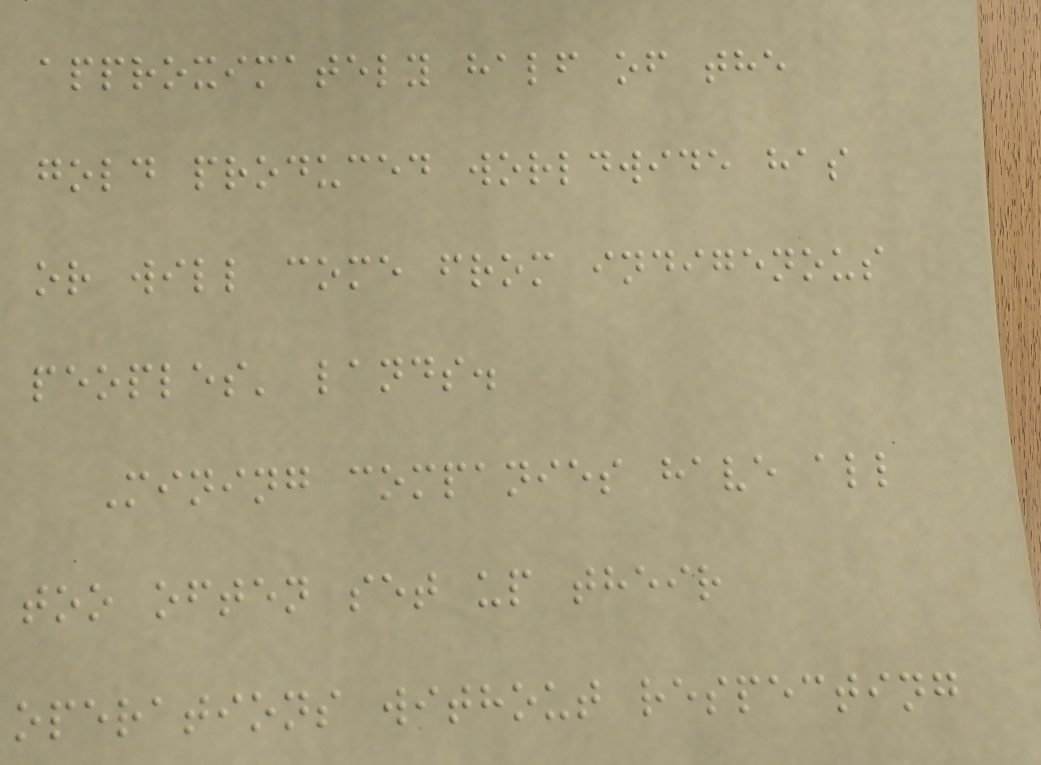approximately half of the
gold produced worldwide has
or will come from indigenous
peoples' lands.
Mining companies have all
too often set up their
operations without respecting
